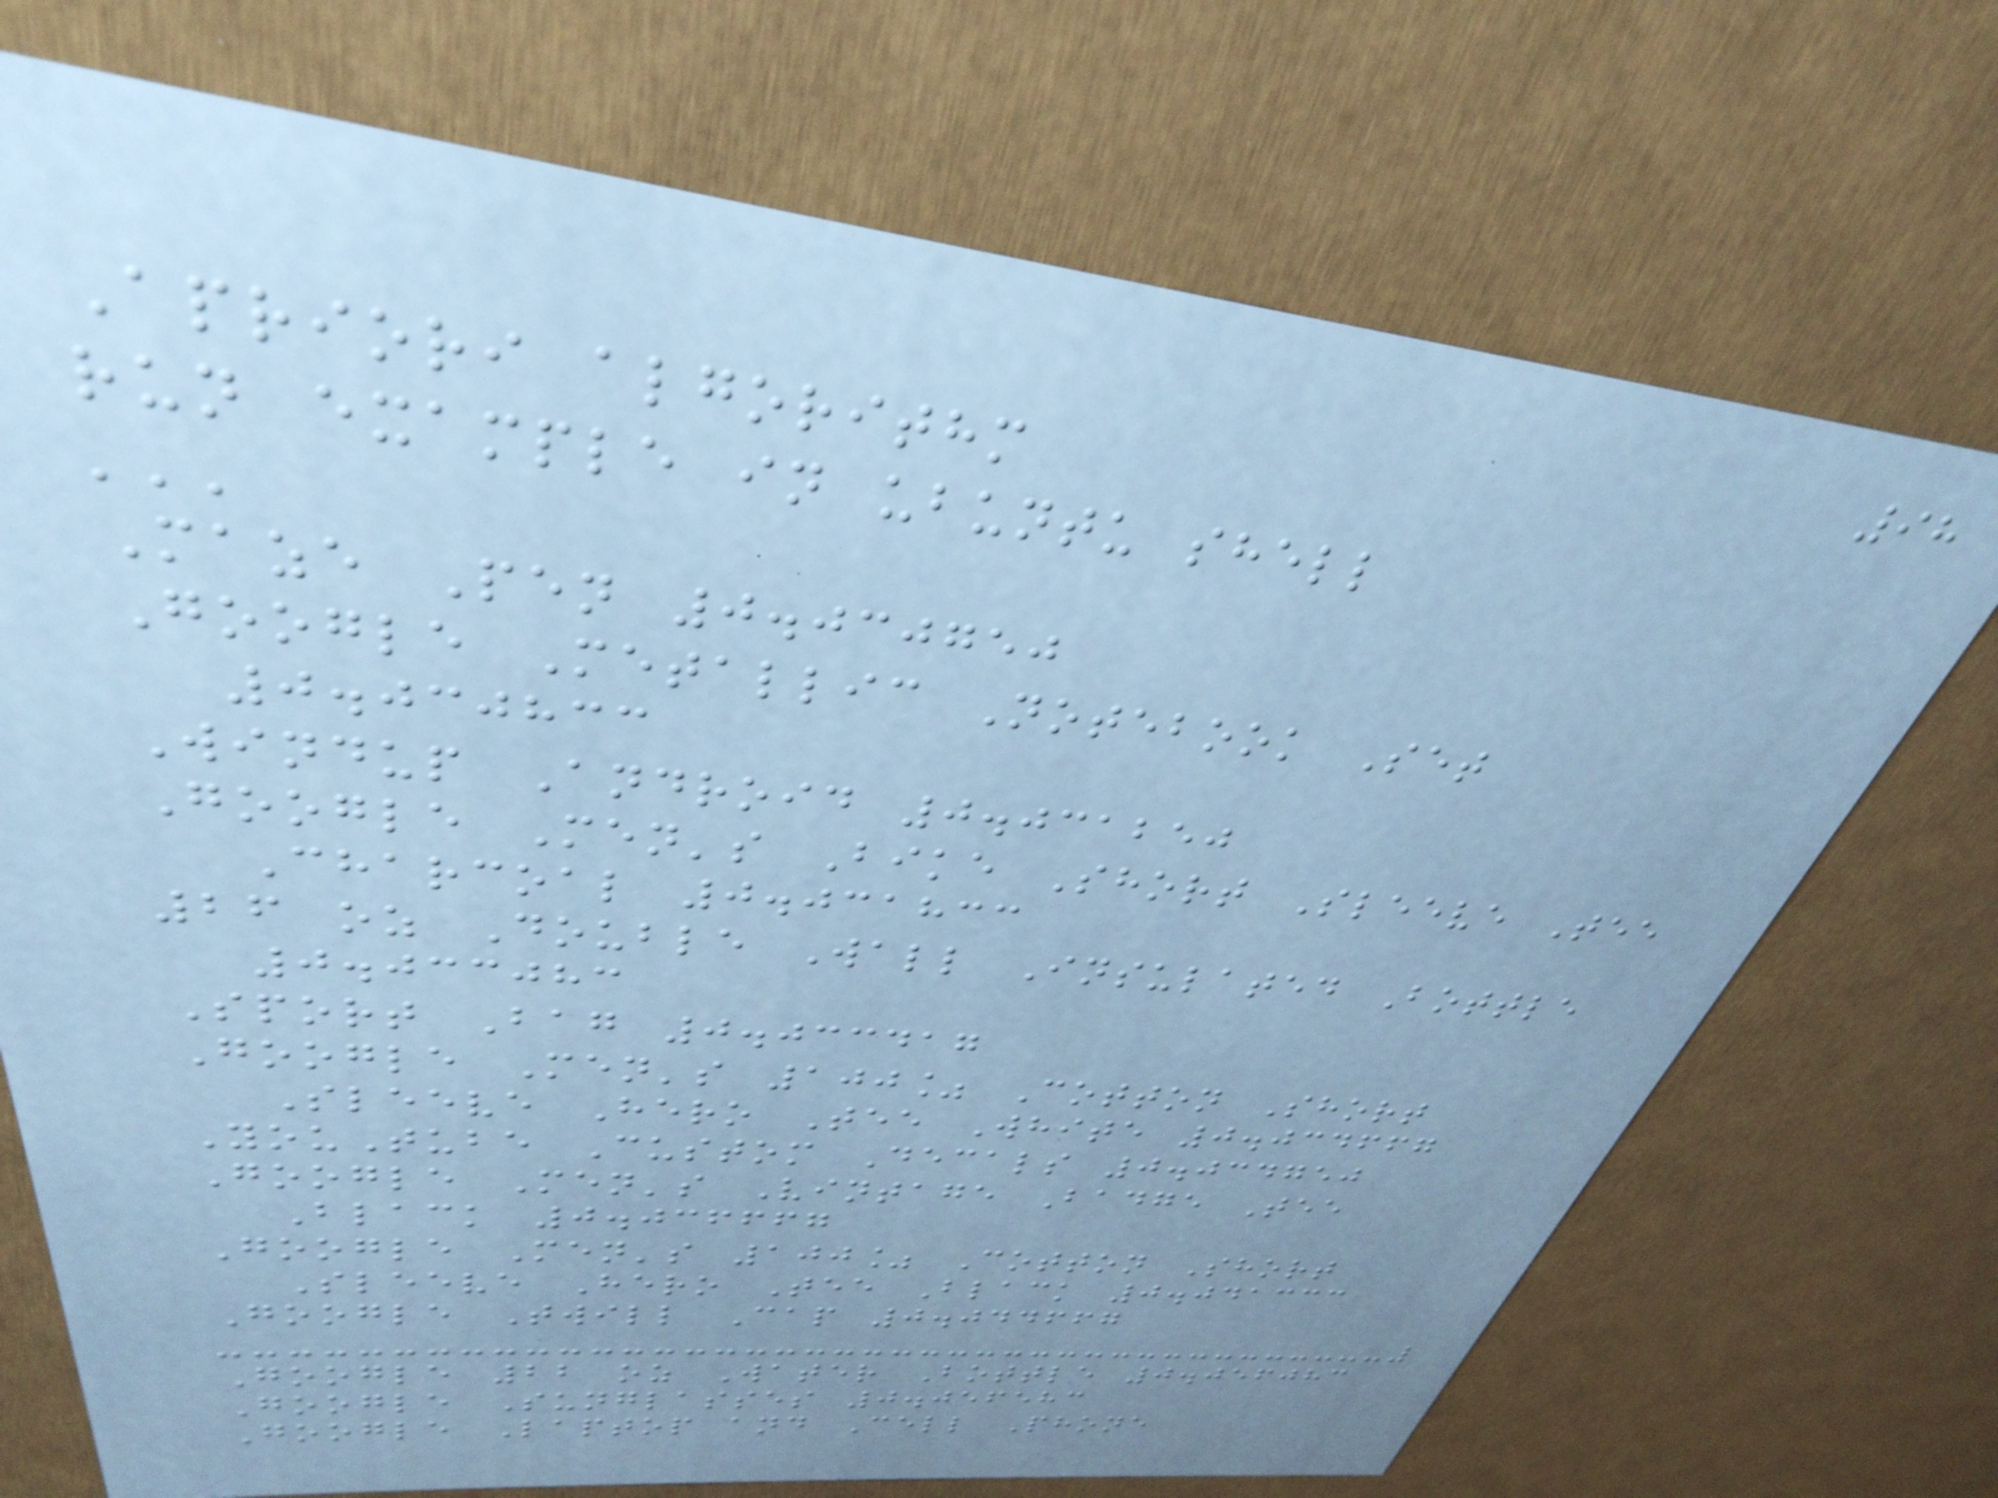98
Apriori algorithm
run example in ubuntu shell
'''
Maze Pen 0.030750
Google Metallic Notebook Set
0.030833
Windup Android 0.031250
Google Men's Bike Short Sleeve Tee
Charcoal 0.031833
26 oz Double Wall Insulated Bottle
0.033083
Sport Bag 0.033417
Google Men's 100% Cotton Short
Sleeve Hero Tee White 0.034667
YouTube Custom Decals 0.034750
Google Men's Vintage Badge Tee
Black 0.036667
Google Men's 100% Cotton Short
Sleeve Hero Tee Black 0.041333
Google Twill Cap 0.044667
Google 22 oz Water Bottle 0.056083
Google Sunglasses 0.056583
Google Laptop and Cell Phone
